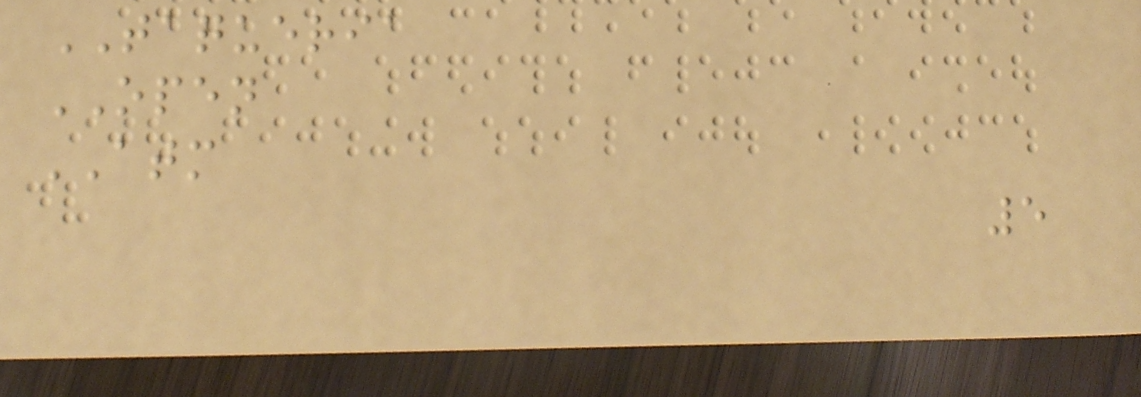TAQUERIA
OPEN
ATM
5
